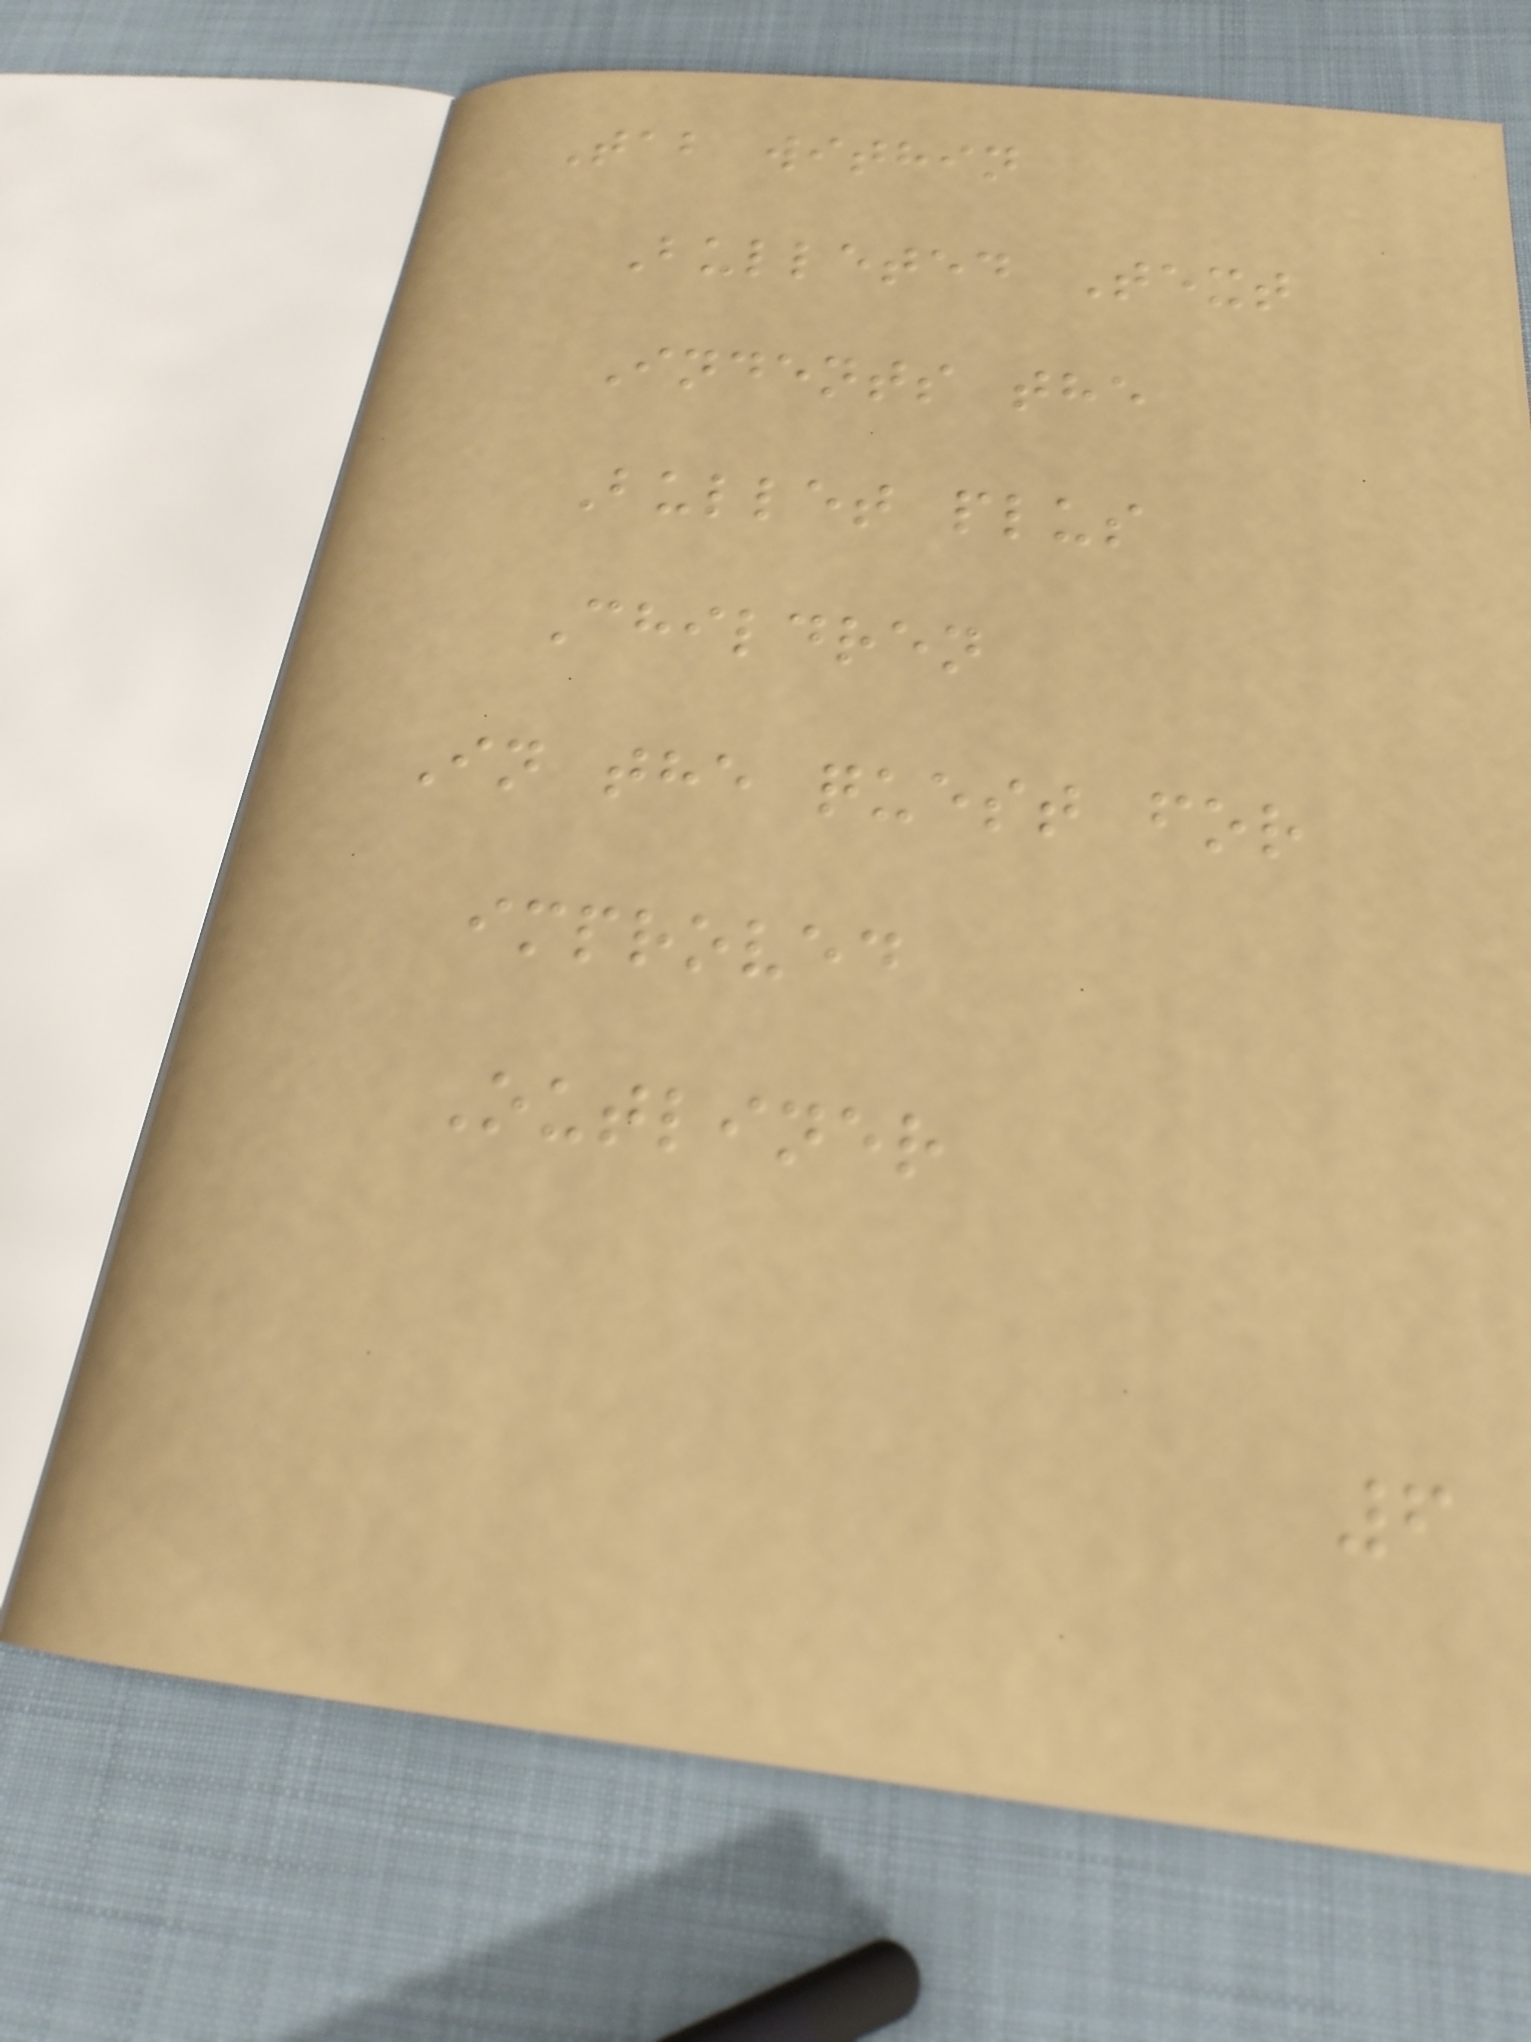Tab within
Bulleted Text
Indents the
Bullet plus
Children
In the quest for
improved
Outliner
6
